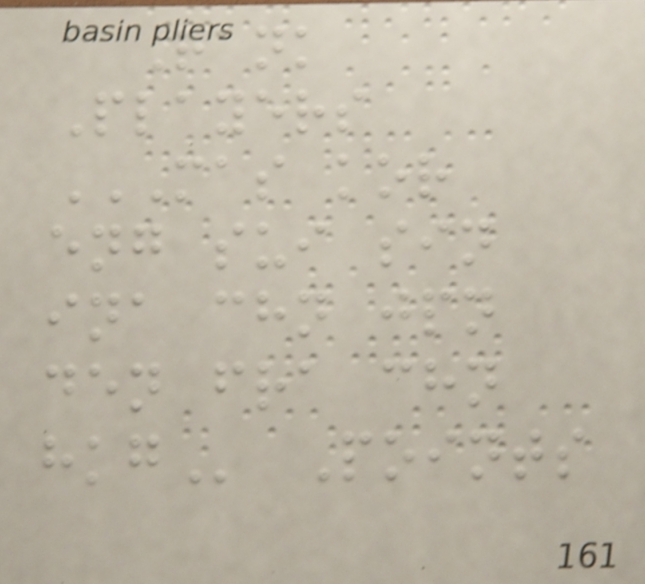Rank
Players
MAS KOR
ENG SUI SIN
INA CHN JPN
DEN FRA CHN
HKG Points
